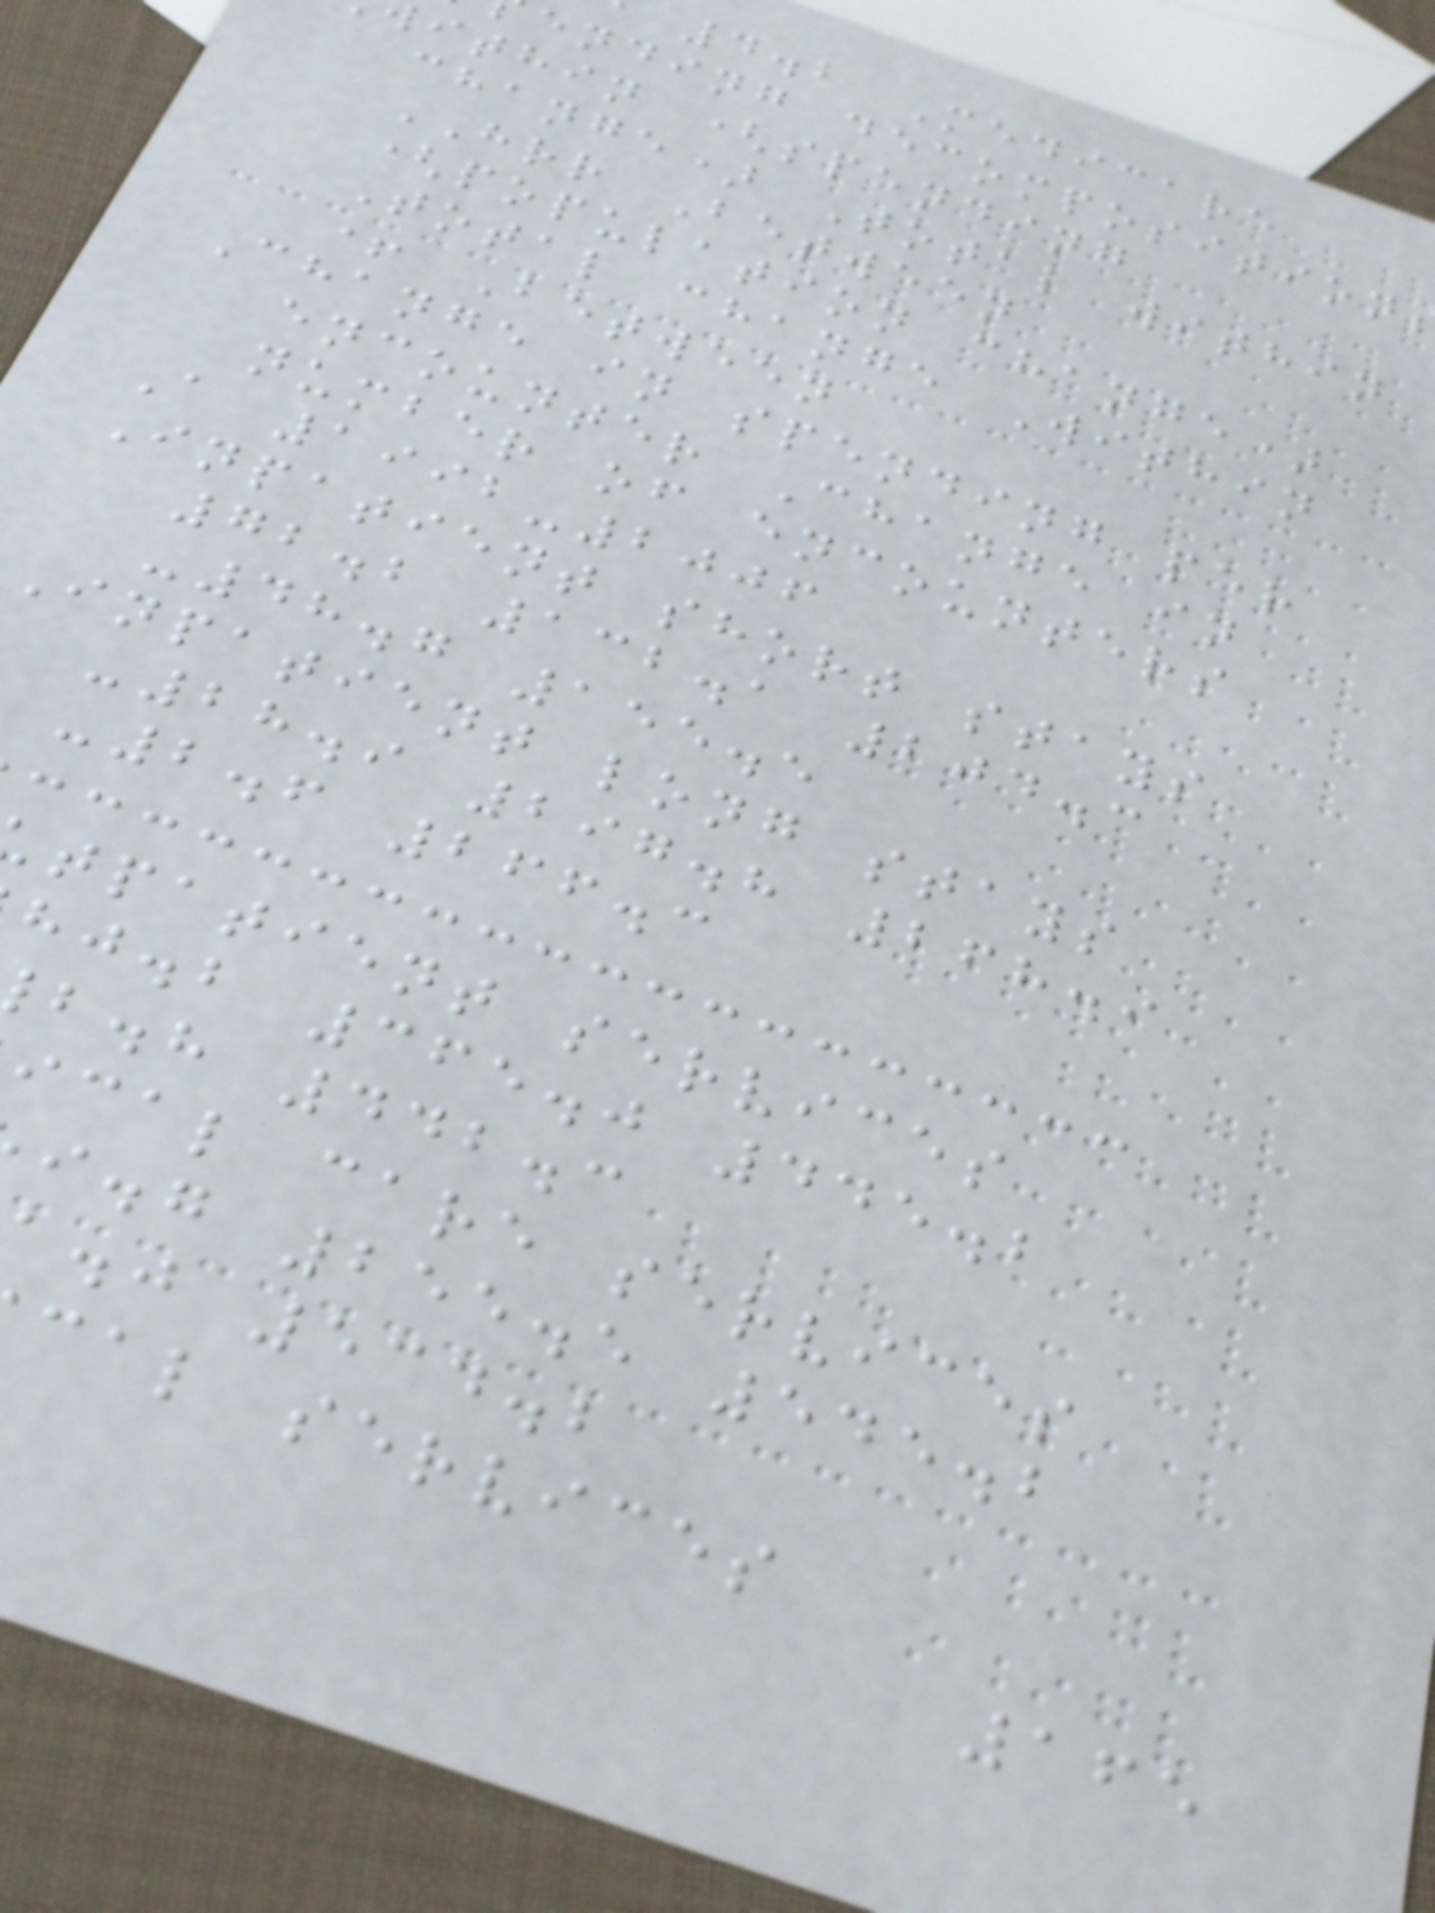4.2 Medicare
ending decomposition
ithin (spending
change) Total within
HRR Between
(population change)
Total change Within
+ Between
Change in spending per
encounter Change in
number of encounters
A 1992-2006
Inpatient short stays
72.2 132.1 204.3
-48.7 155.5
Inpatient long stays
-28.9 297.8 268.9
-2.6 266.3
tpatient services
hj.b 365.0 445.2
b.h 442.3
ical care services
i.g 255.5 545.2
.j 534.2
cal services
165
